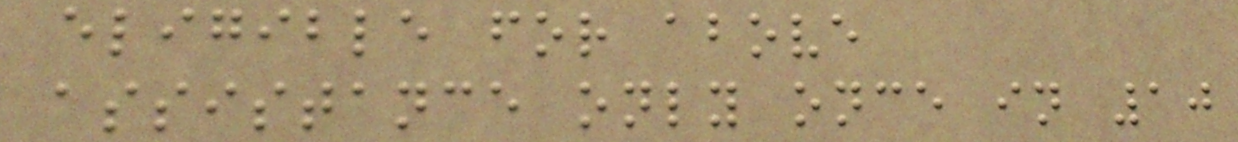eligible for above
assistance only once in 10
